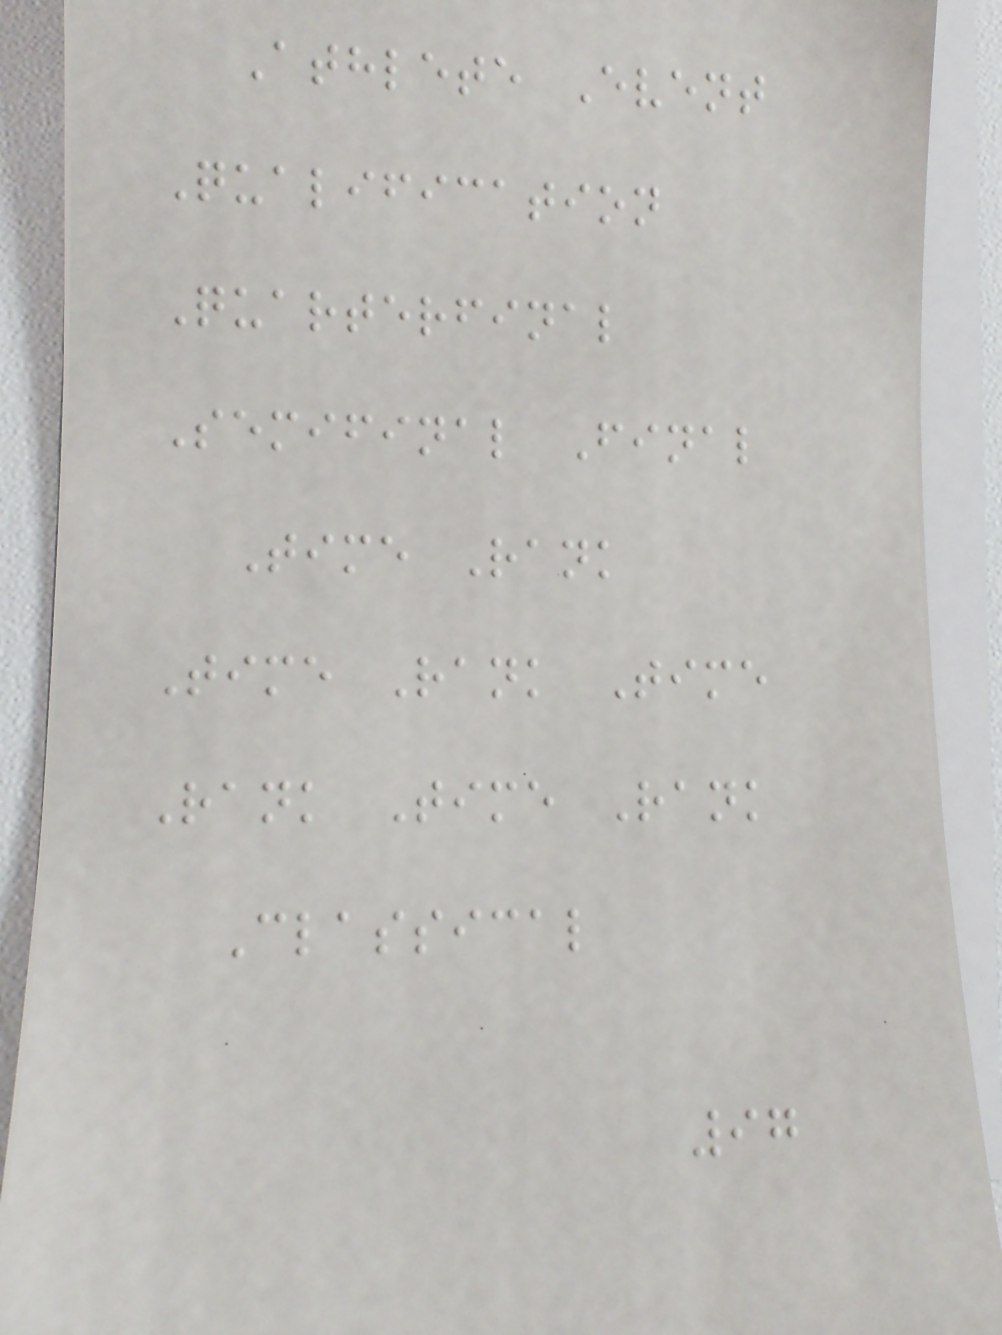Athlete Event
Qualification
Quarterfinal
Semifinal Final
Time Rank
Time Rank Time
Rank Time Rank
Classical
97
